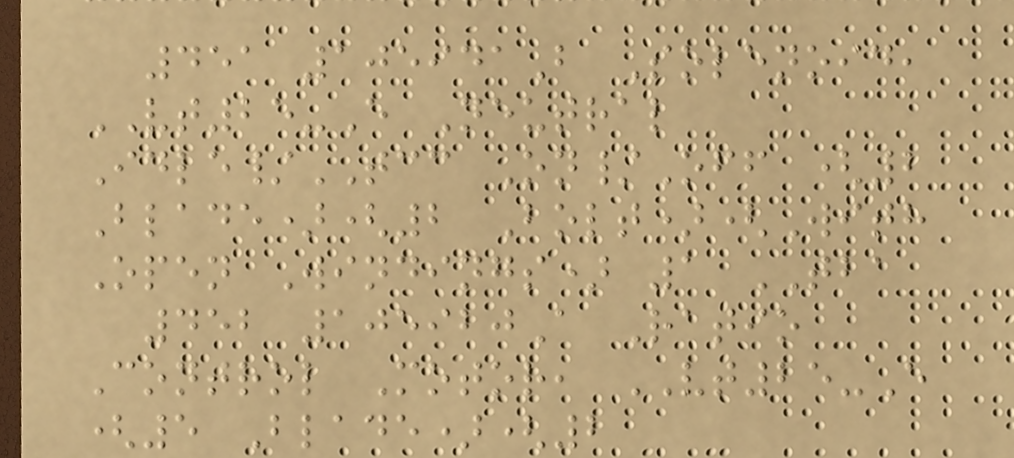451 105941B Solenoid,
VT25-E Neutral
Idle/TCC On/Off (2
Blade)(2 Bolt)(With
Open Windings) 1 TBA
452 105920A Ratio
Control Motor, VT25-E
(5 Blade)(2
